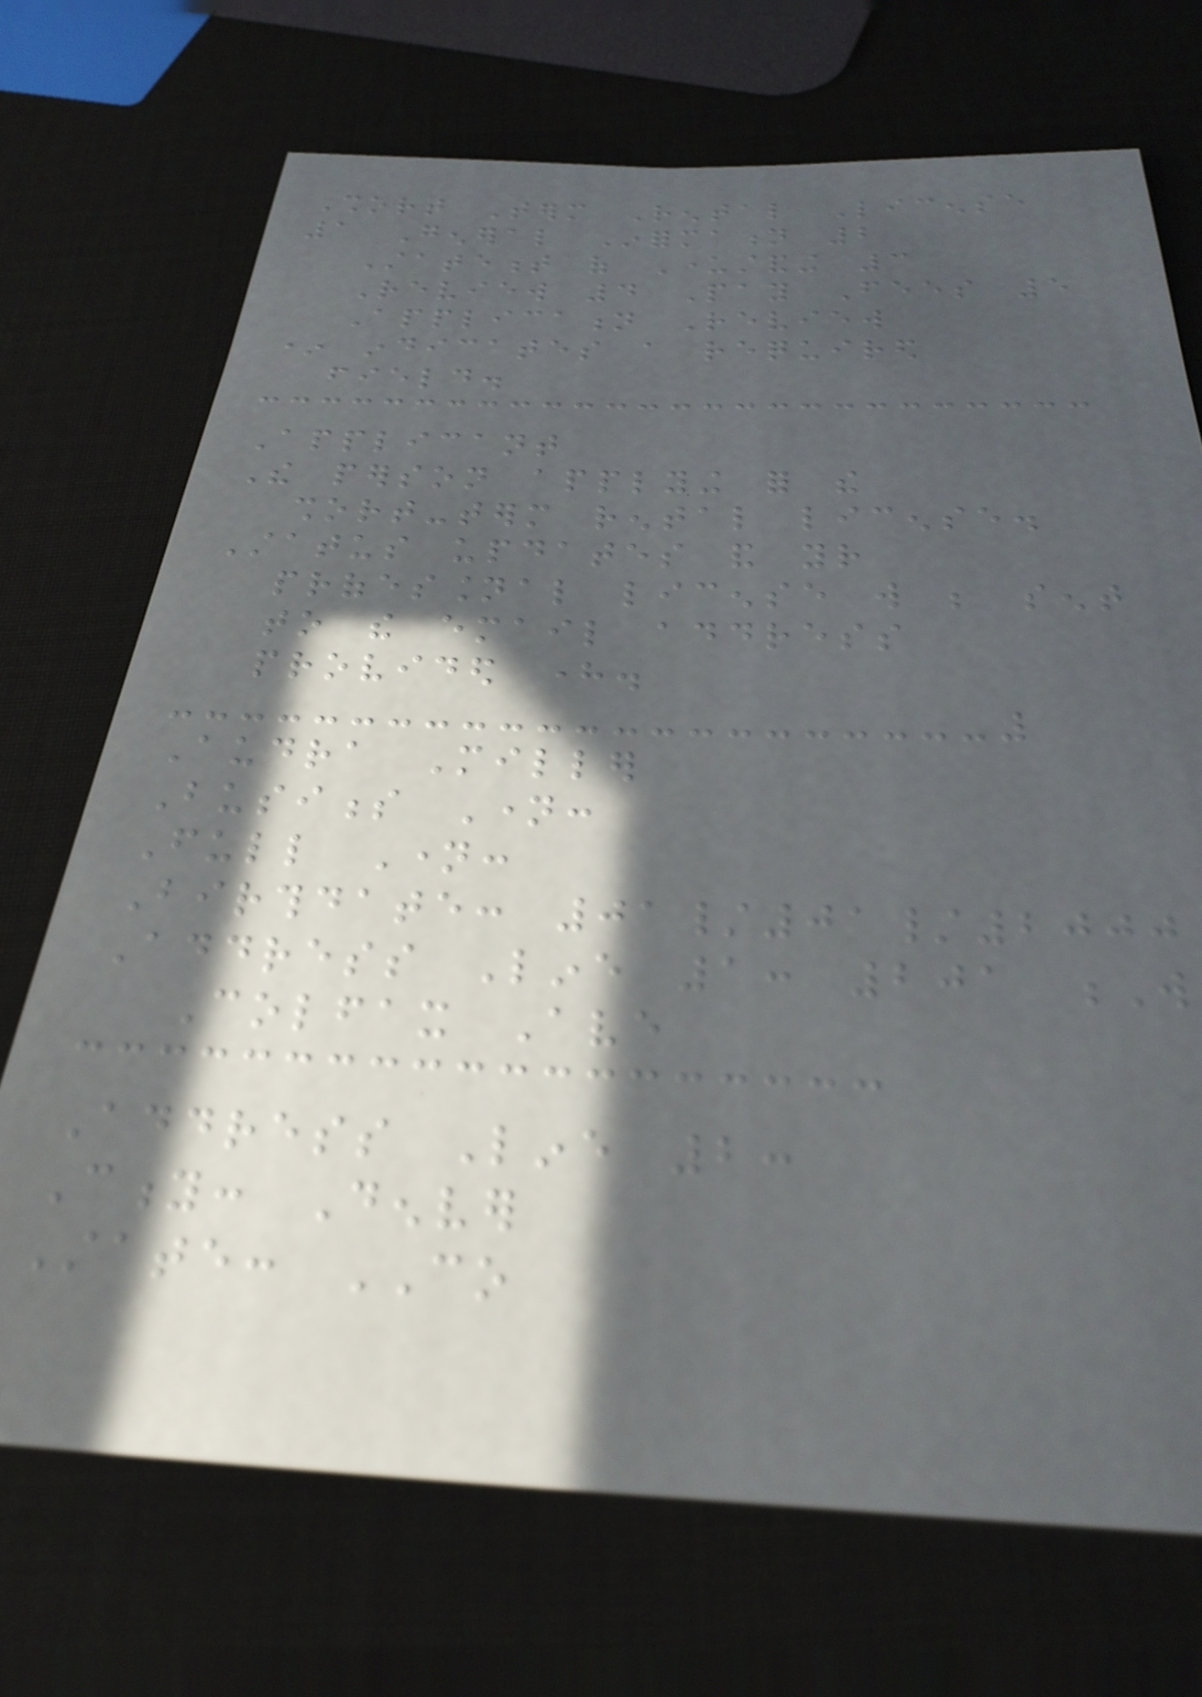Short Term Rental License
1 General Information 2
Statement of Understanding 3
Review 4 Pay Fees 5
Application Review
* indicates a required
field.
Applicant
The person applying for the
short-term rental license.
Status updates and your
professional license will be sent
to the email address
provided here.
Audra Miller
Business Name:
Full Name:
Birthdate: 01/01/2000
Address Line 1: 201 W
Colfax Ave
Address Line 2:
City: Denver
State: CO
